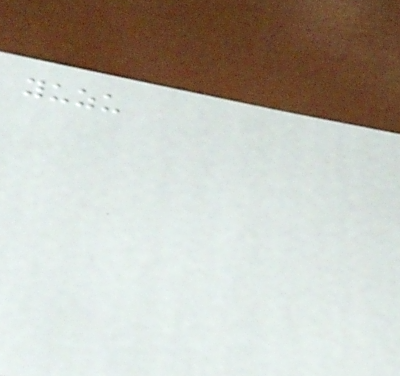yuzu
